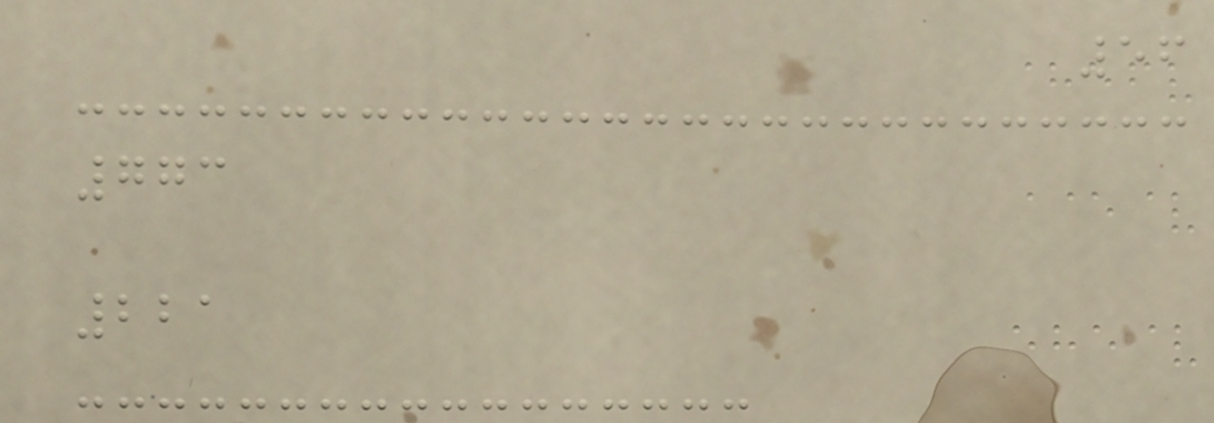56
773
221
